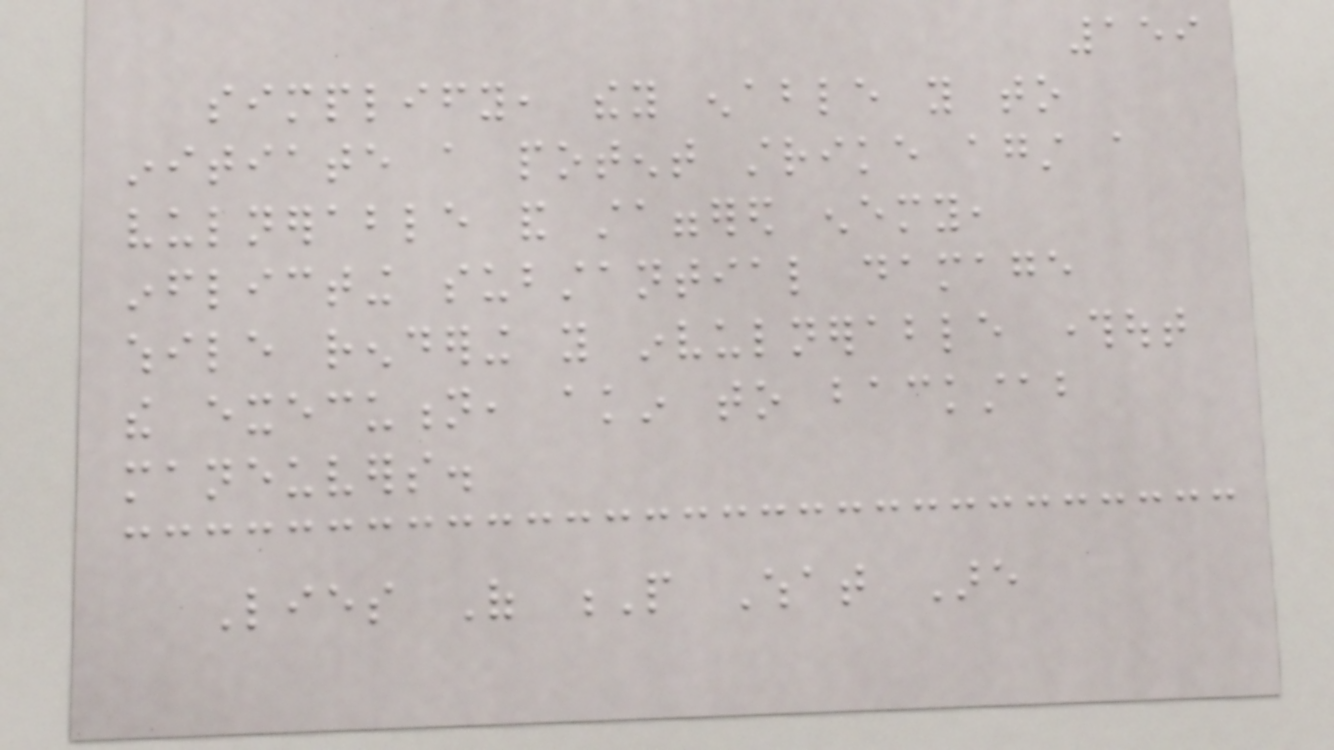159
simplify, they enable you to
initiate a potent strike against a
vulnerable and staggered enemy,
inflicting substantial damage
while rendering you invulnerable throughout
the execution, akin to backstab
maneuvers.
Lies Of P What Are
